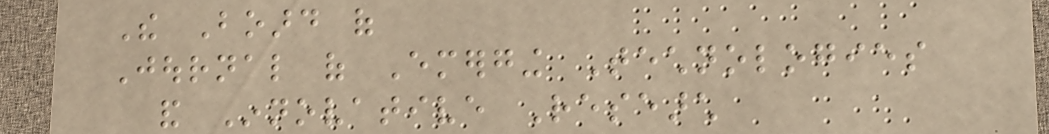The Board of
Journal of Emerging Technologies
and Innovative Research
